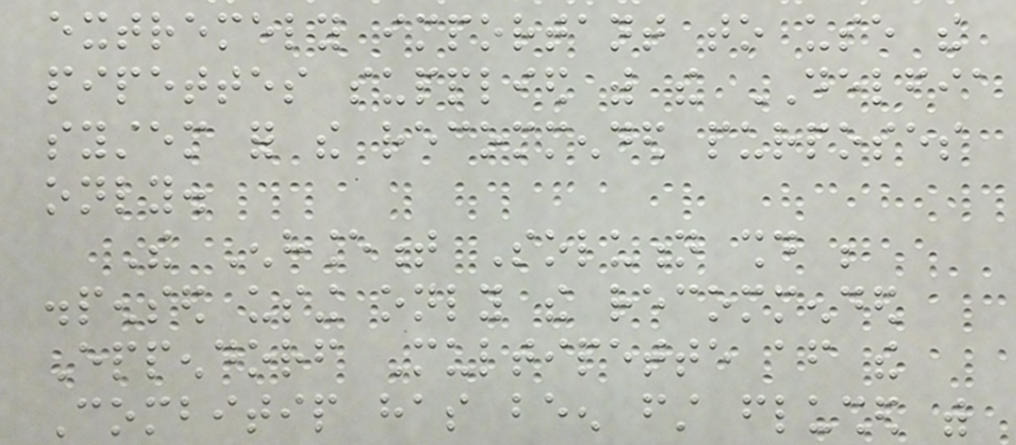extremely important to use the
pipettes supplied with the DELFIA
system for the recommended purposes
only.
The Enhancement Solution should be
dispensed using only the recommended
Eppendorf Multipette after the
Combitip has been first flushed with
